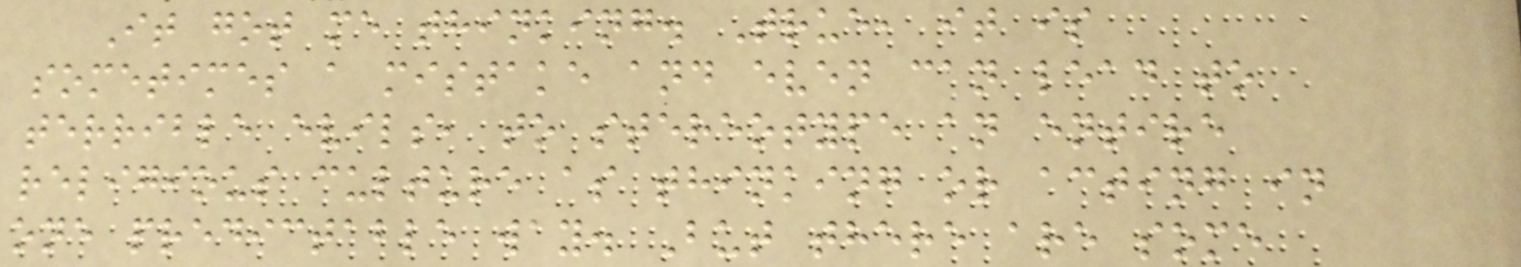It got me thinking. True, it is
sometimes a mistake and even can lead to
terrible evils, to stereotype an entire
religious culture as thinking or acting in
one predictable way. But there are some
